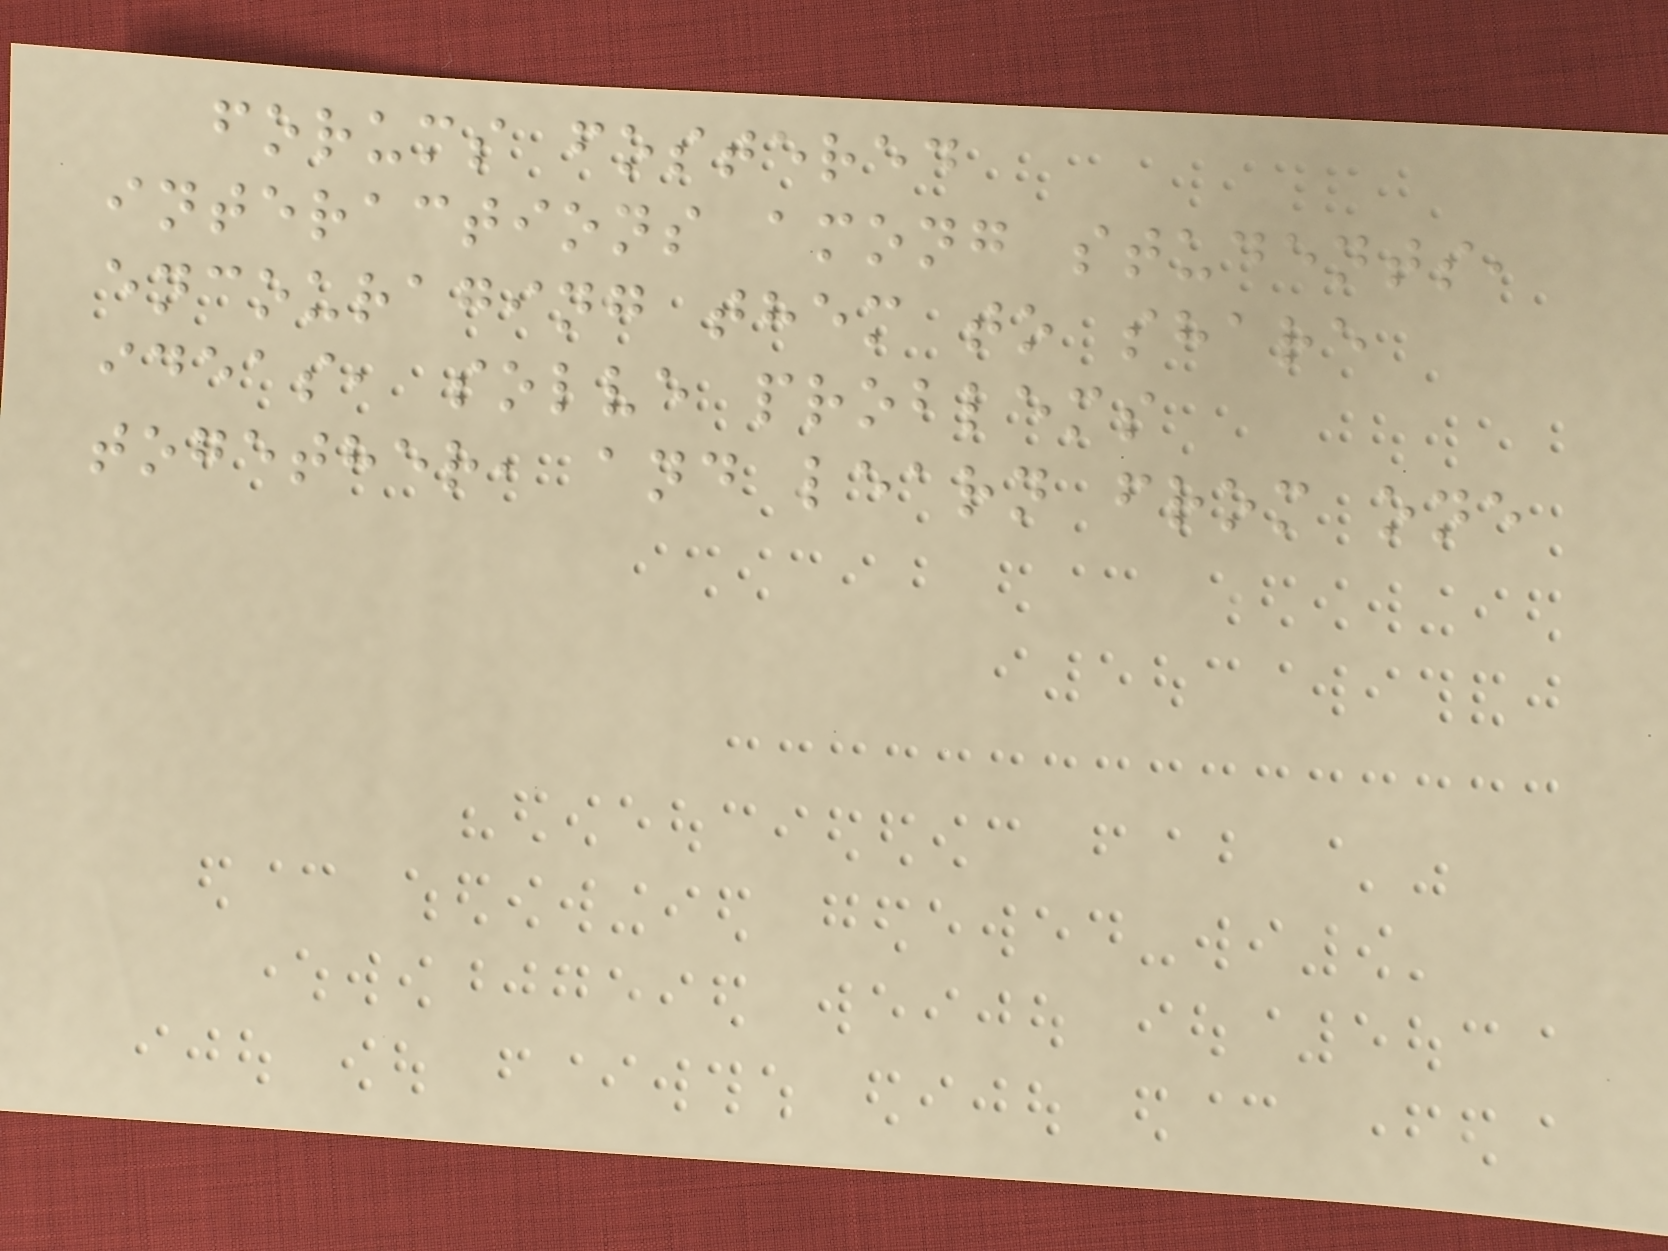forums fostered
interactions among students,
encouraging them to share
ideas, solve problems
together, and learn from one
